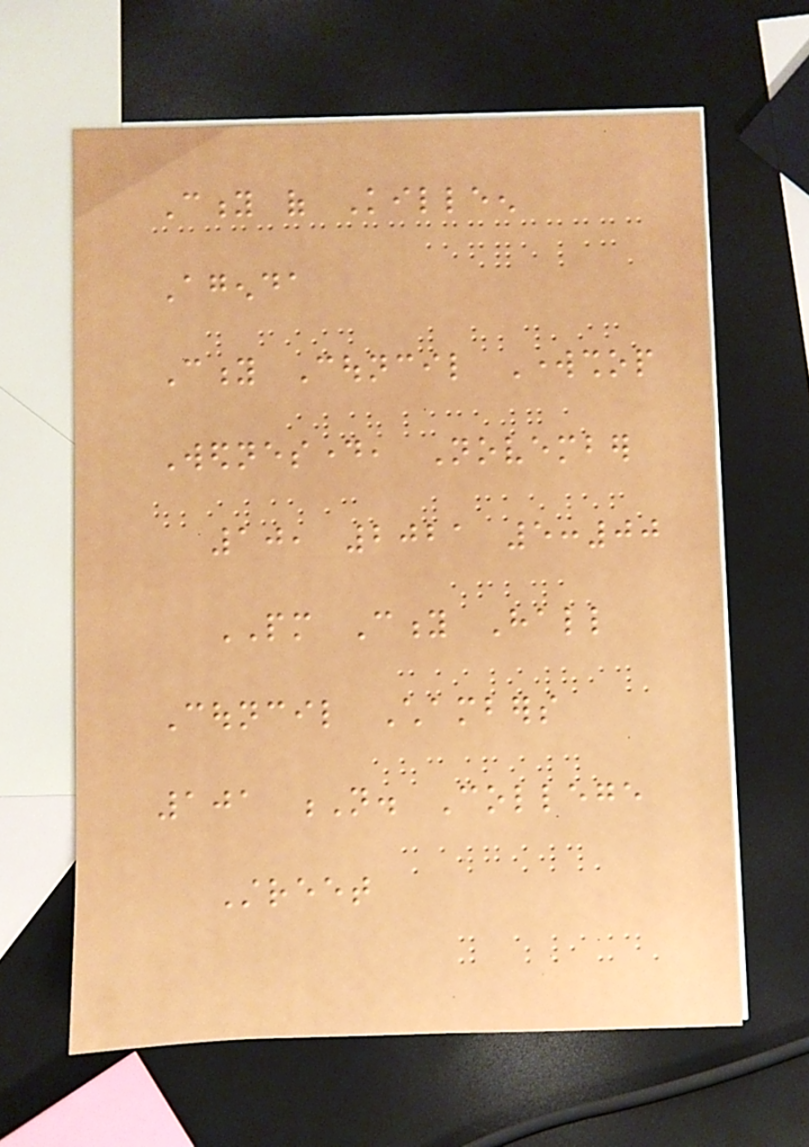City of Killeen
Agenda
City Council Workshop
Wednesday, November
10, 2021 5:00
PM City Hall
Council Chambers
101 N. College
Street
